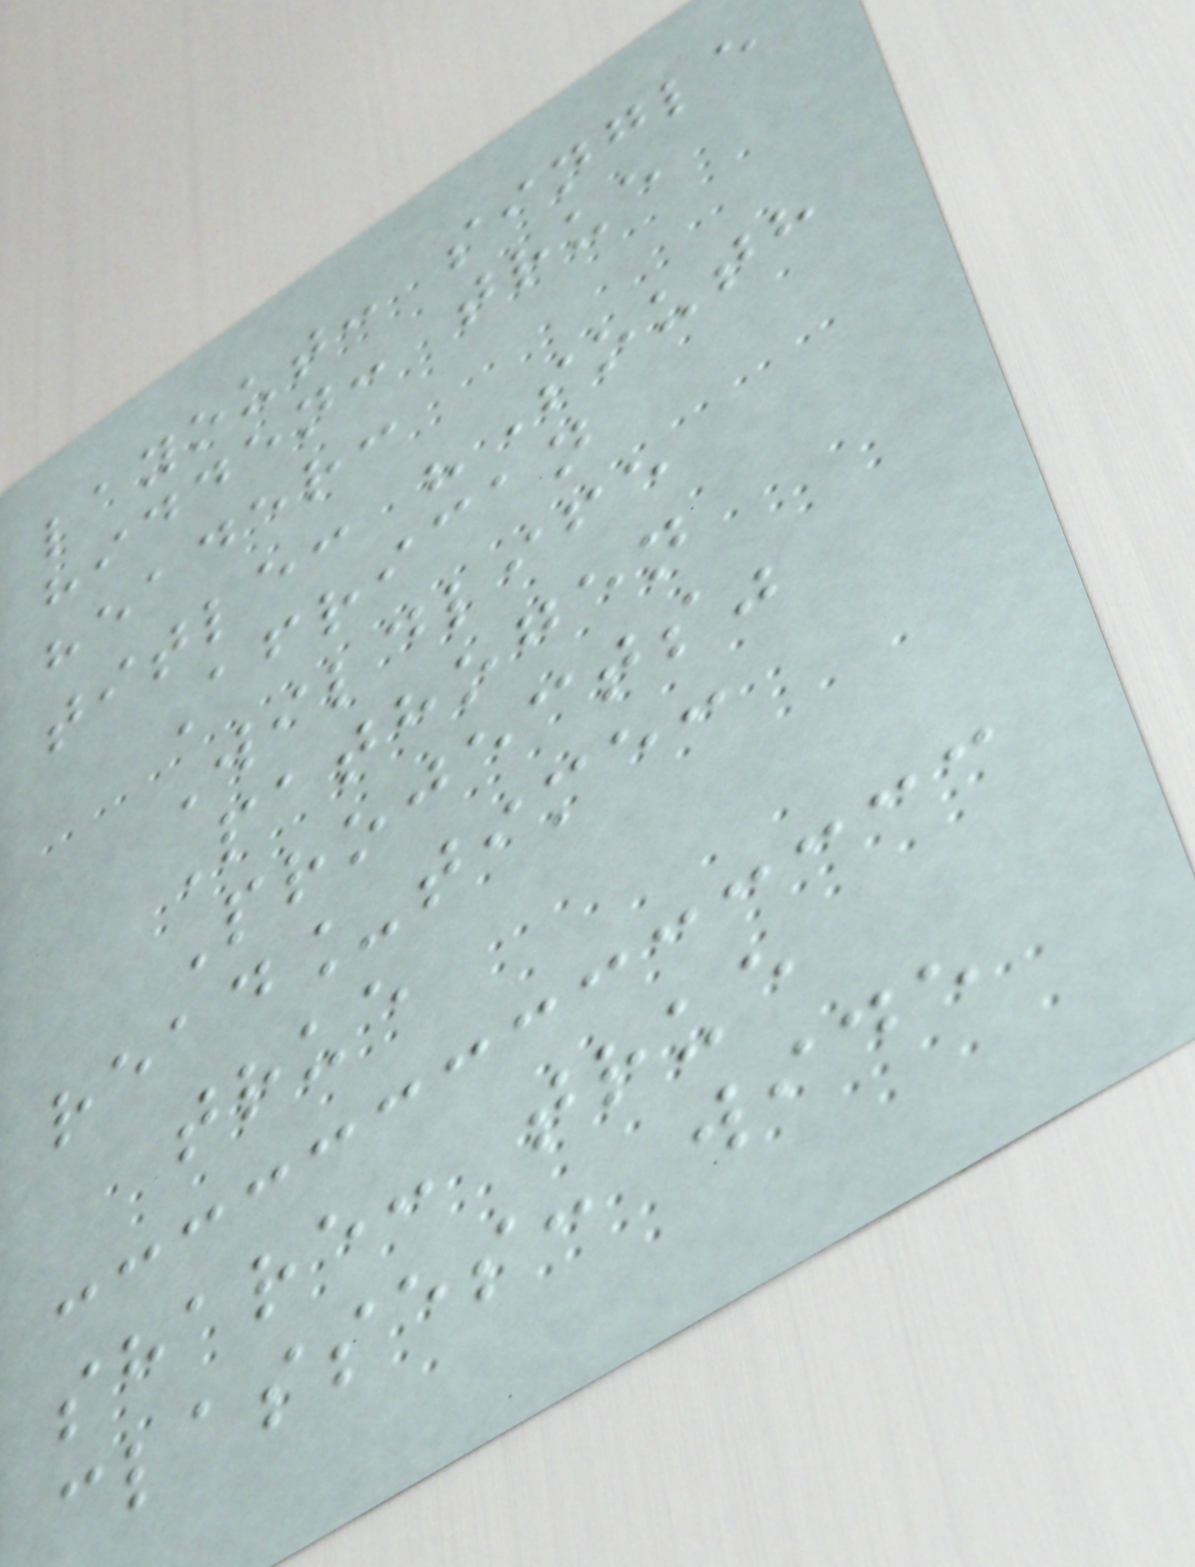layout: single
hidden: true
header:
title: "South
African
Wildlife
Pathogen
Projects"
read_time:
true
share: true
classes: wide
